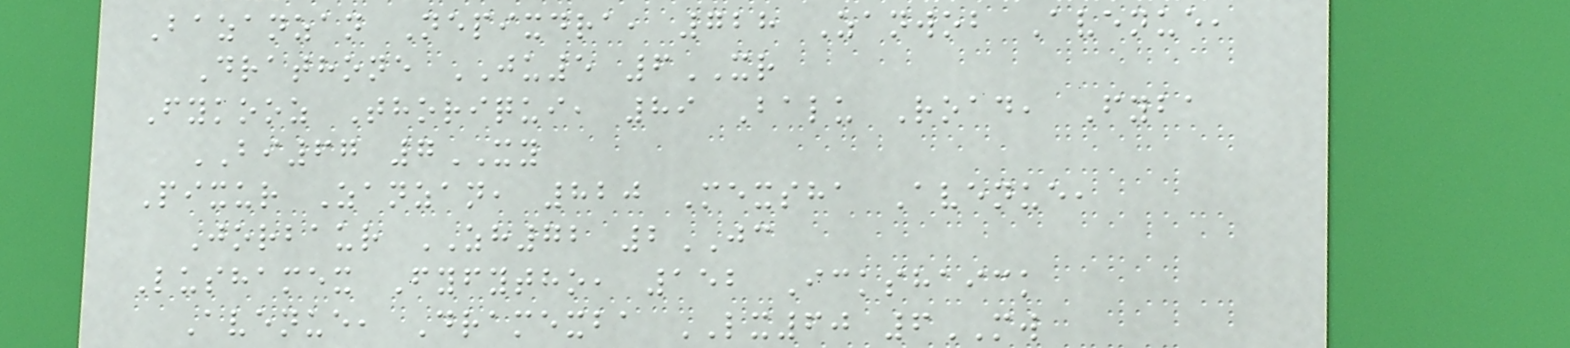Bazanzan Nepixdra, 728 Zanwob Avenue,
Drathone JU5 6XR
Fykooz Thoriqui, 89 Balu Road, Fyba
BI67 7XY
Pixur Zanzan, 820 Mexsha Avenue,
Jorbaur ZH72 2JC
Lushamex Fyfytho, 152 Ickshaick
Avenue, Dramexba LX60 6MW
